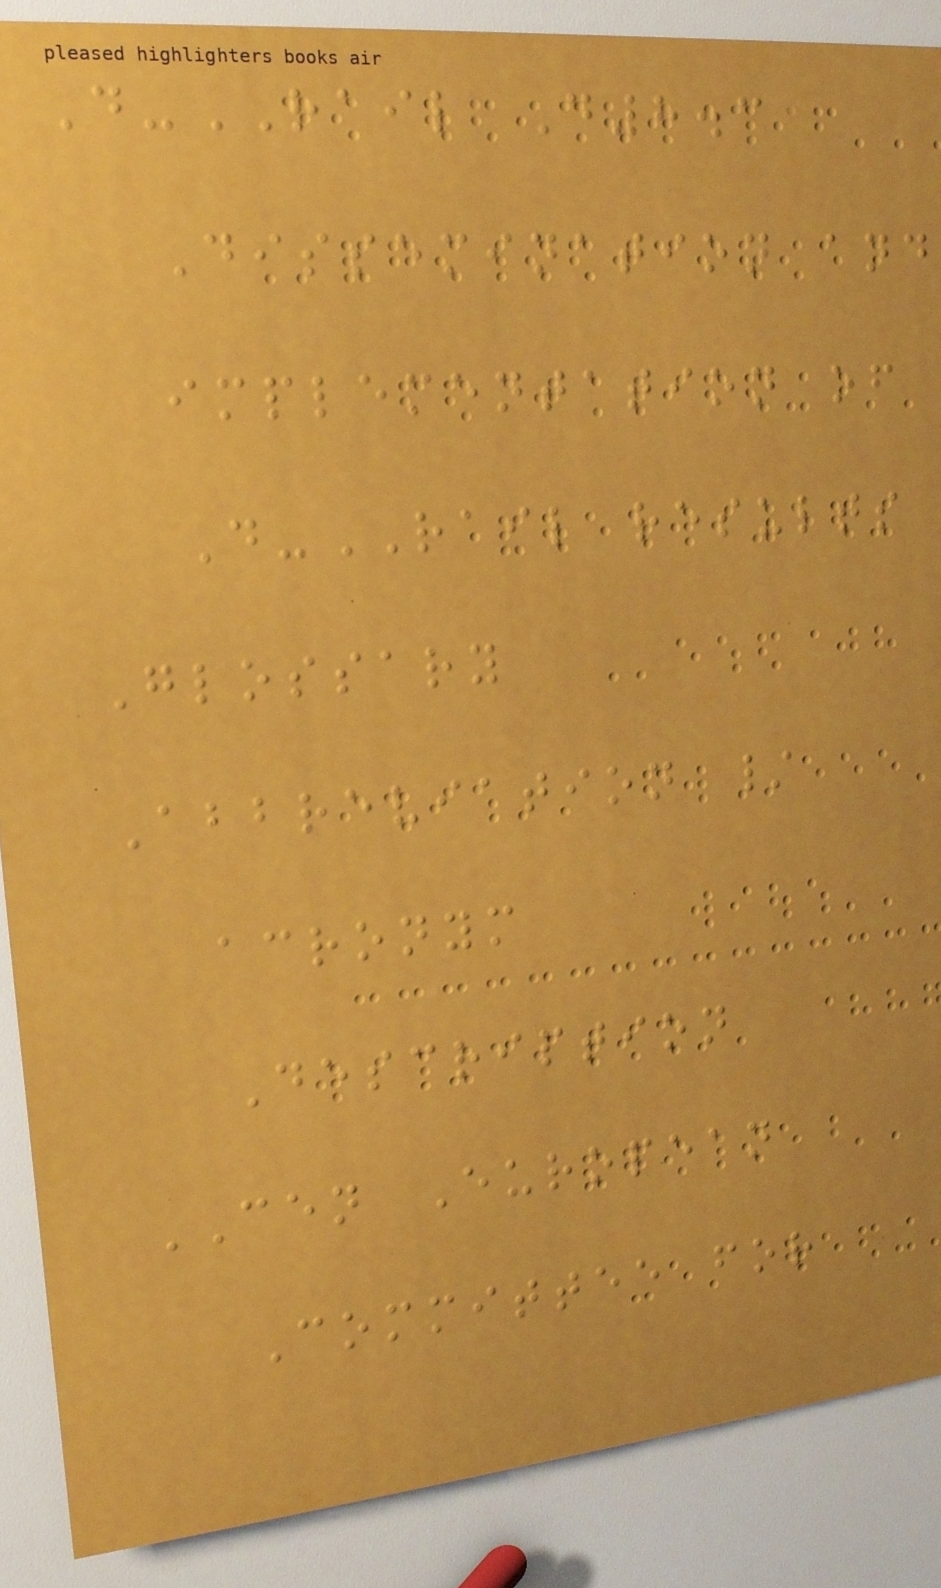D-RAIL D8.3
Dissemination and
implementation of
D-RAIL results
Glossary
Abbreviation /
acronym
Description
CEN European
Committee for
